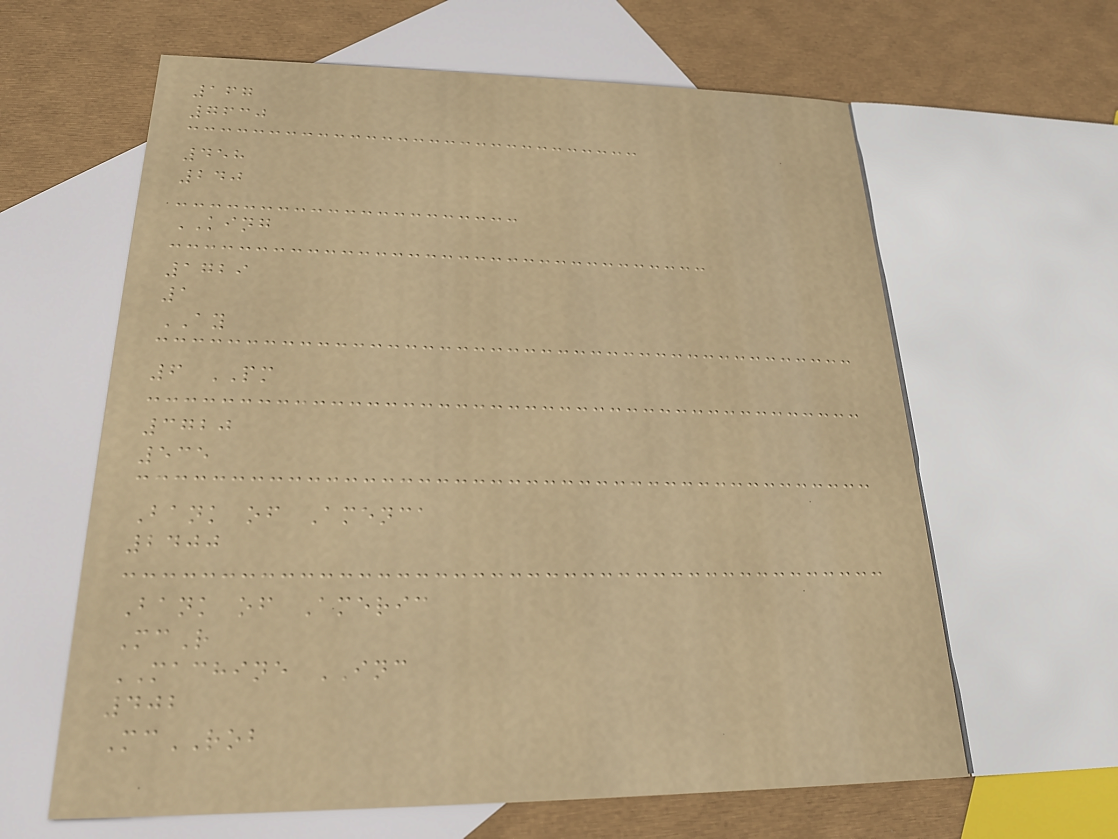167
7630
458
240
KING
1729
1
AY
6 PM
3720
535
Bank of Amenca
2400
Bank of Americ
McR
MACHINE INC
402
McROB
